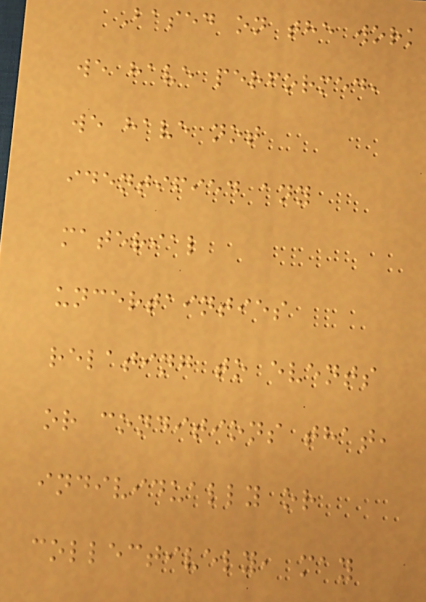Based on the work
we have performed,
we have not
identified any
material
uncertainties
relating to events
or conditions that,
individually or
collectively, may
